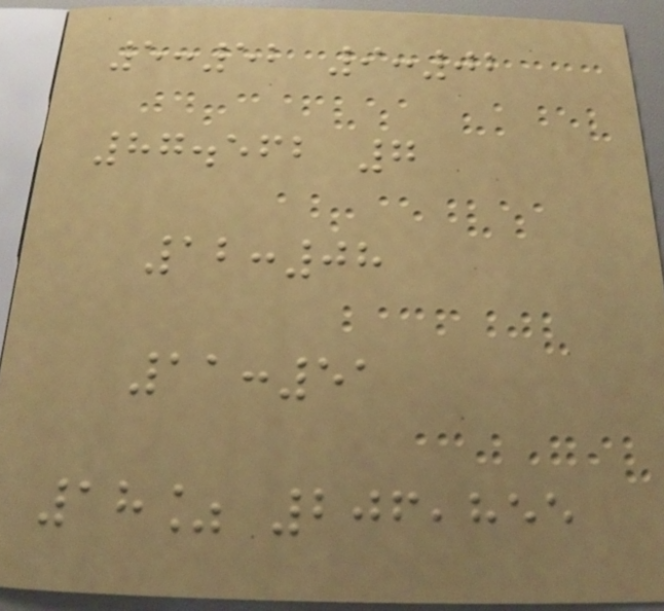5:52 9:02
87.562 7
12:08
11:51
18% 206,855
